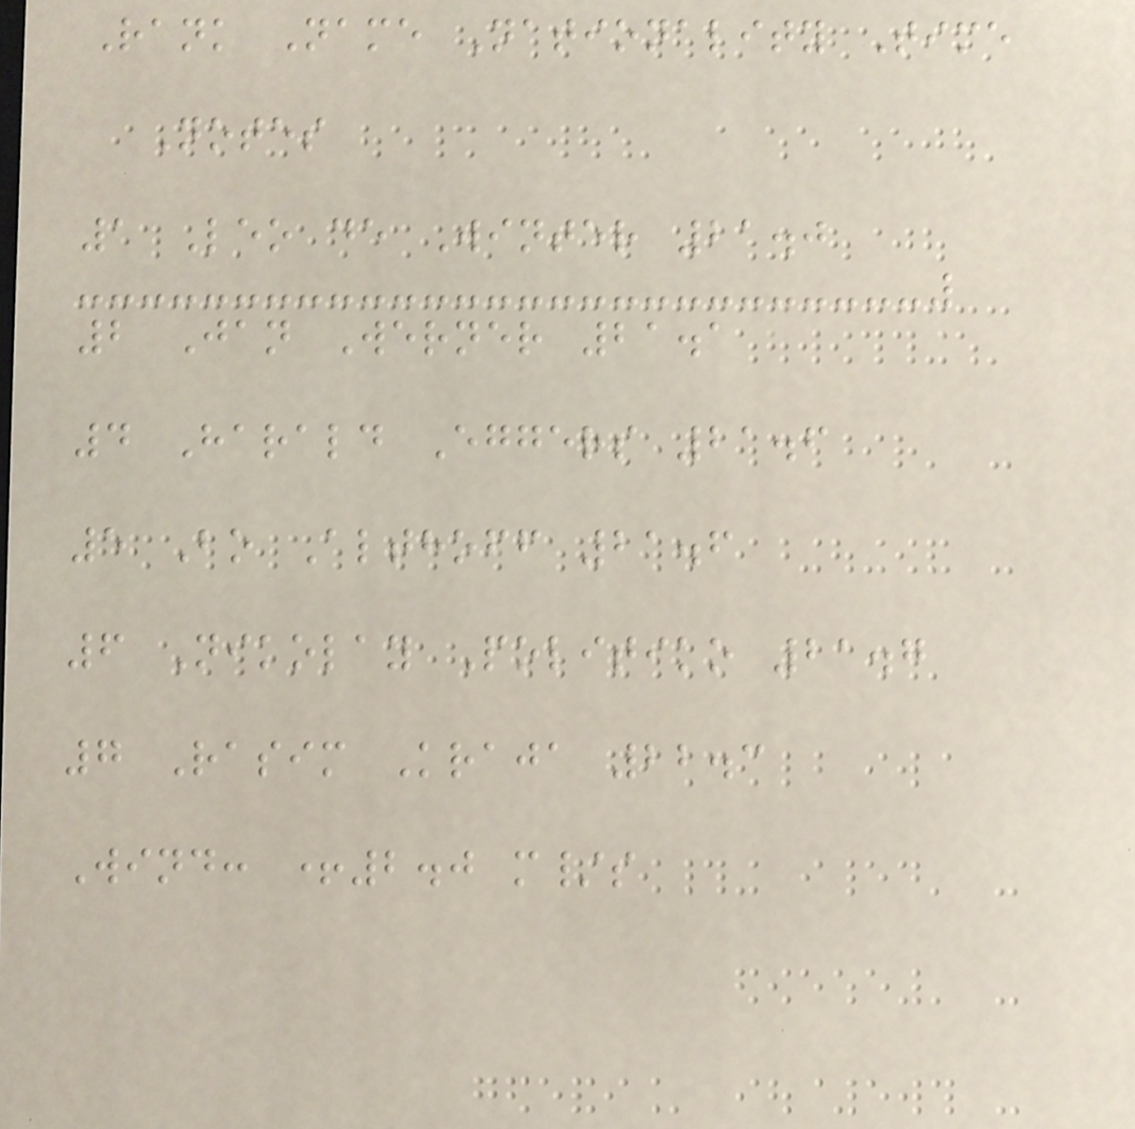Rank Name Nationality Time
Notes
1 Leo de Winter 21.0
2 Jan Werner 21.1
4 Harald Eggers 21.6
5 Bo Althoff 21.6
6 Nikolay Politiko 21.7
7 Rasim Kraja 22.3
Wind: +2.0 m/s
